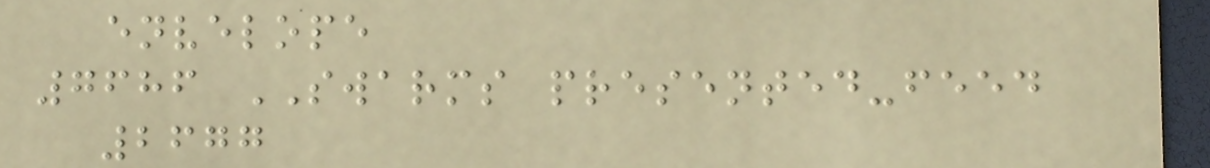envelope
7686 SWARMS presented-feed
2677
